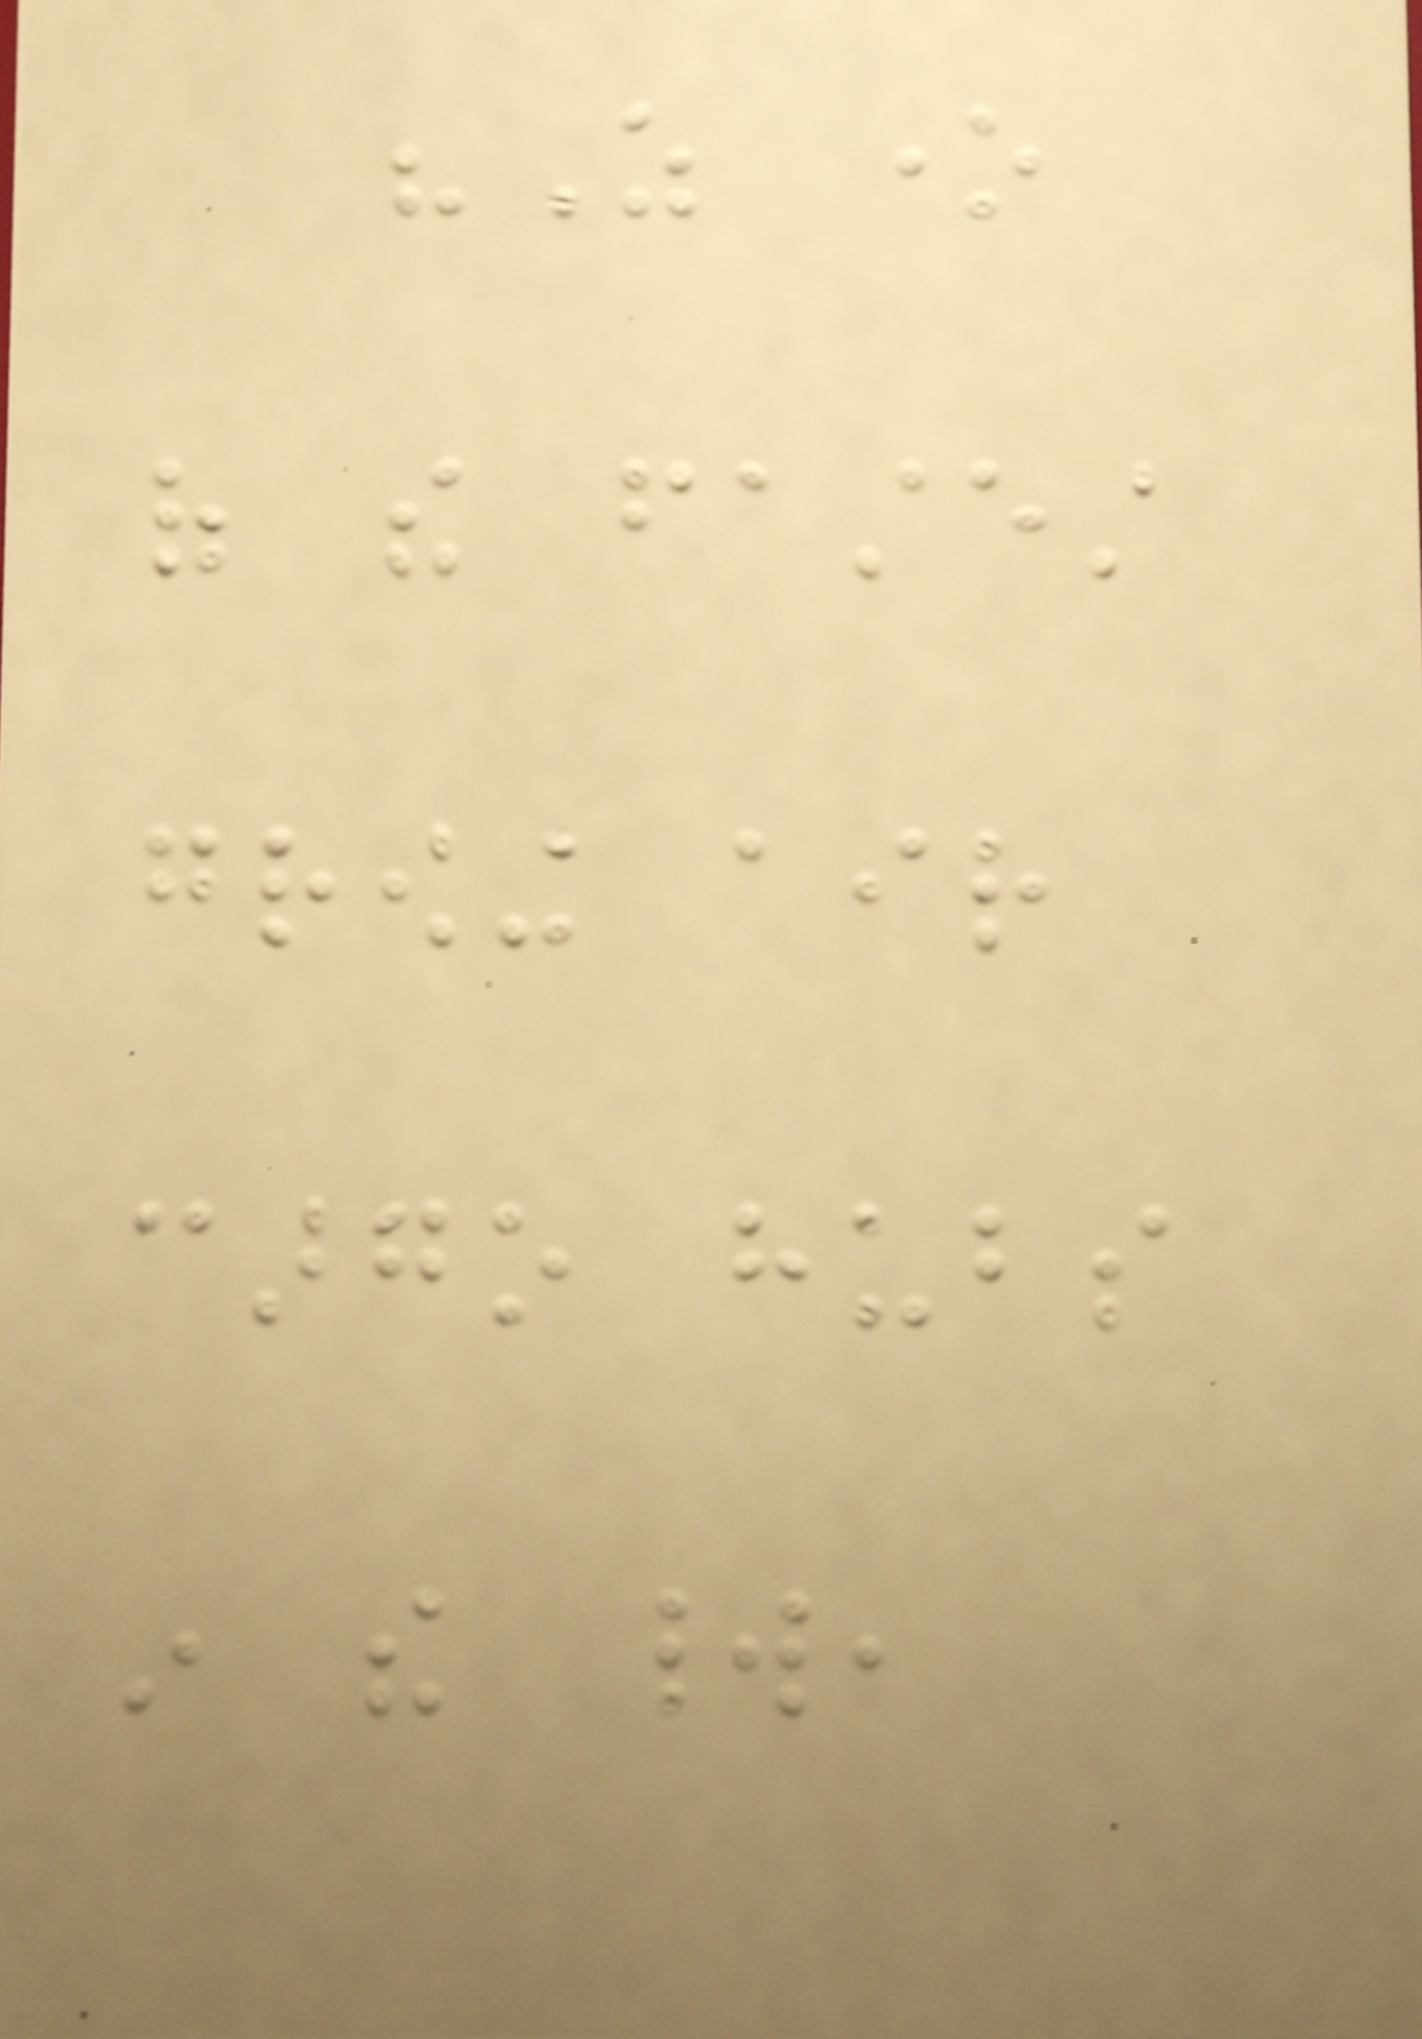"As one
of the fastest
growing air
cargo hubs
in the world,
